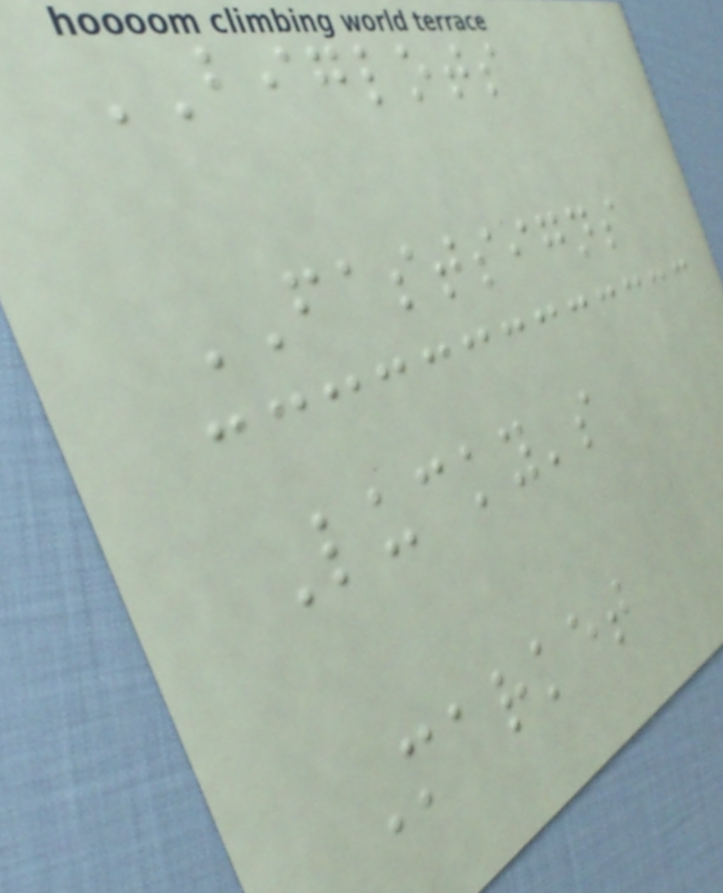BIGLOTS
FASTSIGNS
Lucky's
Market
